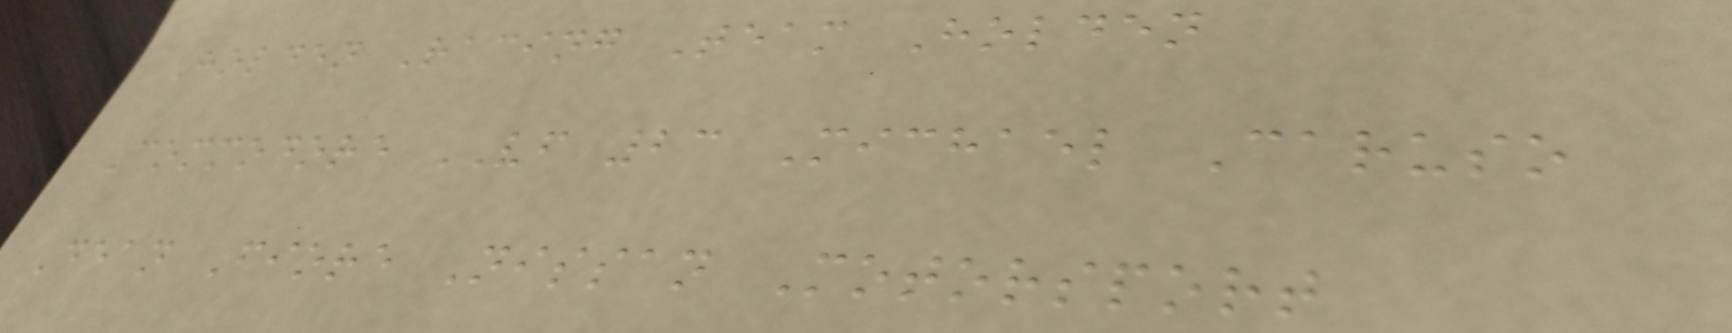Holden Racing Team Holden
Commodore VF 23 Michael Caruso
Dean Fiore Nissan Motorsport
